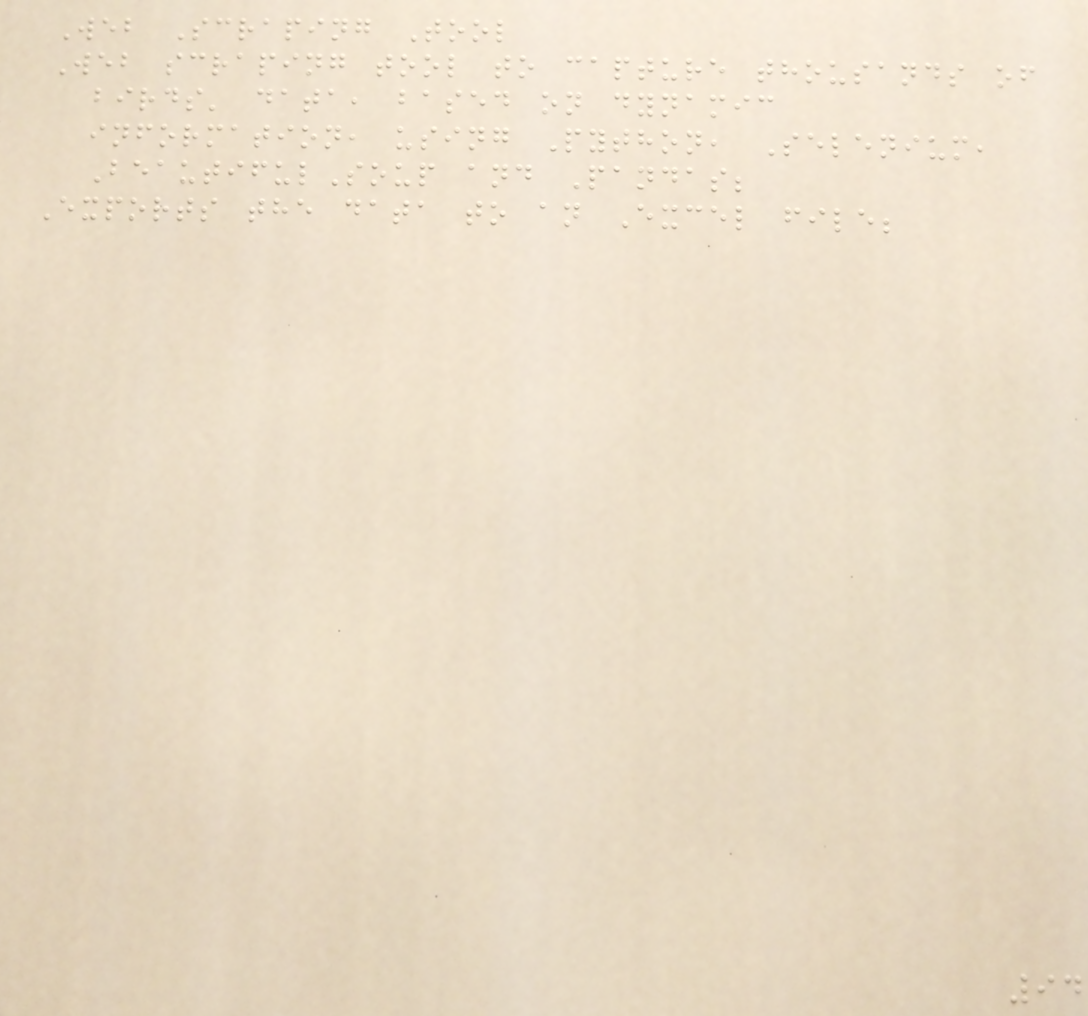Web Scraping Tool
Web scraping tool to capture thousands of
birds' data, based on dynamic
information, using Python, Selenium,
BeautifulSoup and Pandas;
Exports the data to an Excel file;
94
